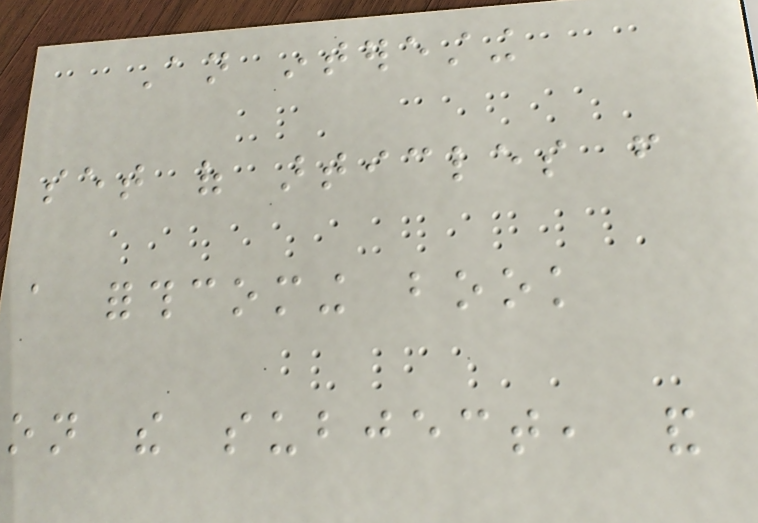An interesting
set of articles from
a forthcoming book
on the subject, and
